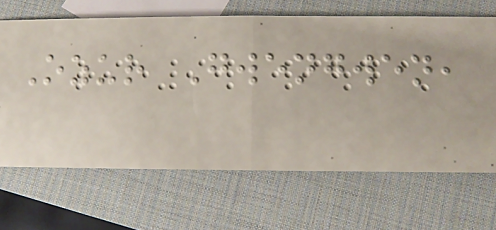Ozur Gwengwen,
